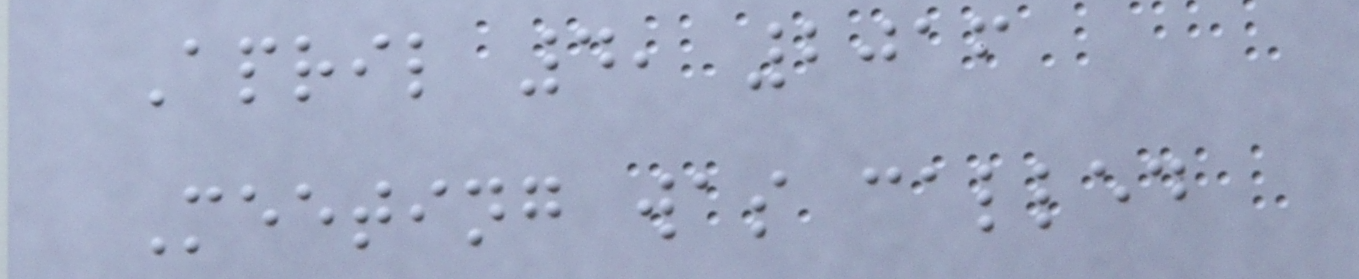April 4, 2016
Meeting was called
